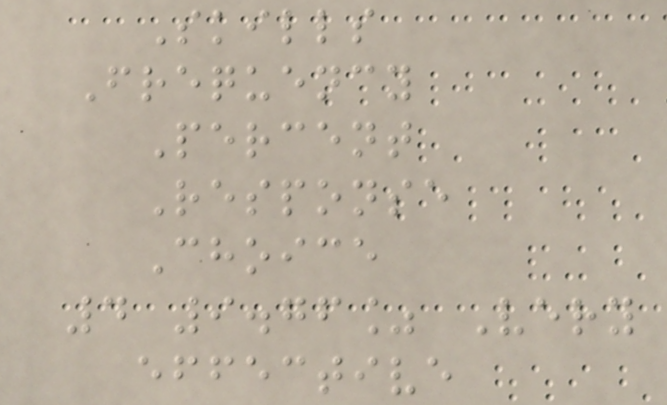Skills
Frequency
Percent
Response
Choice
4 9.76% Very
effective
